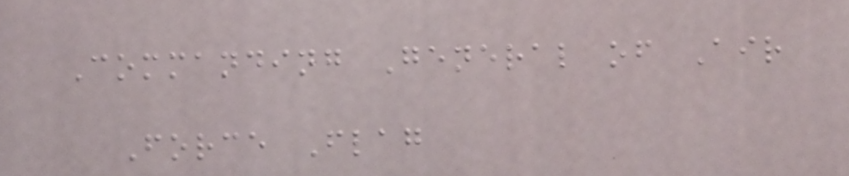Commanding General of Air
Force Flag
